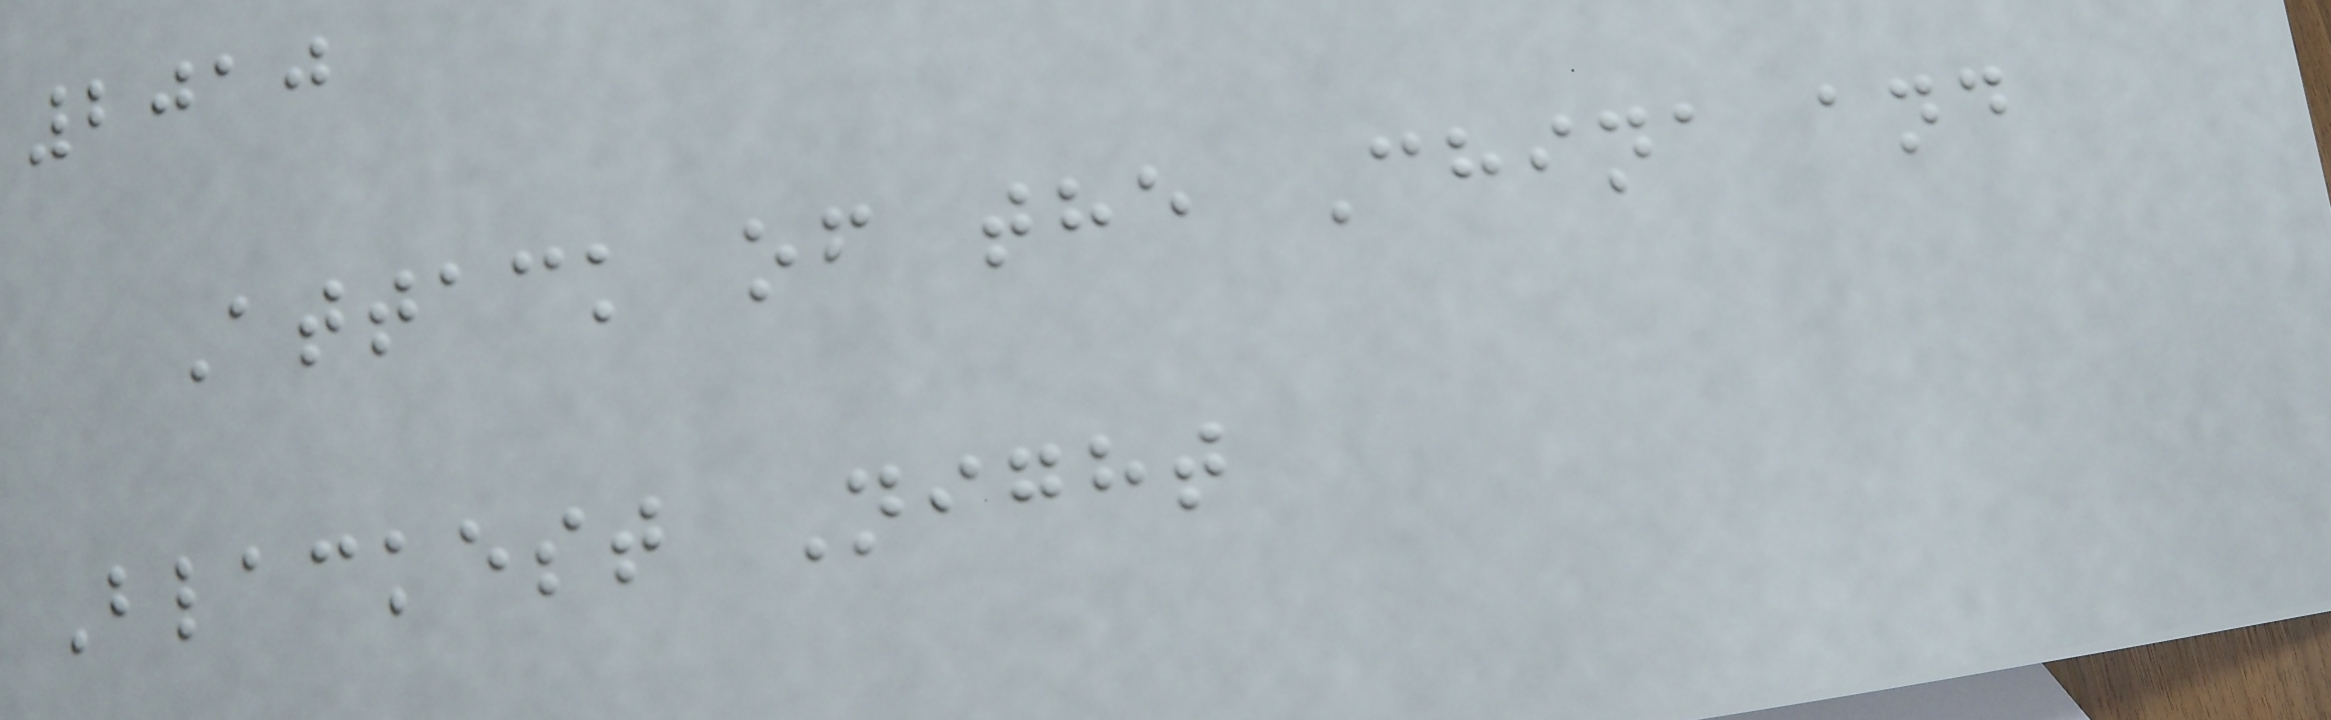2010
Attack of the China and
Blackest Night
